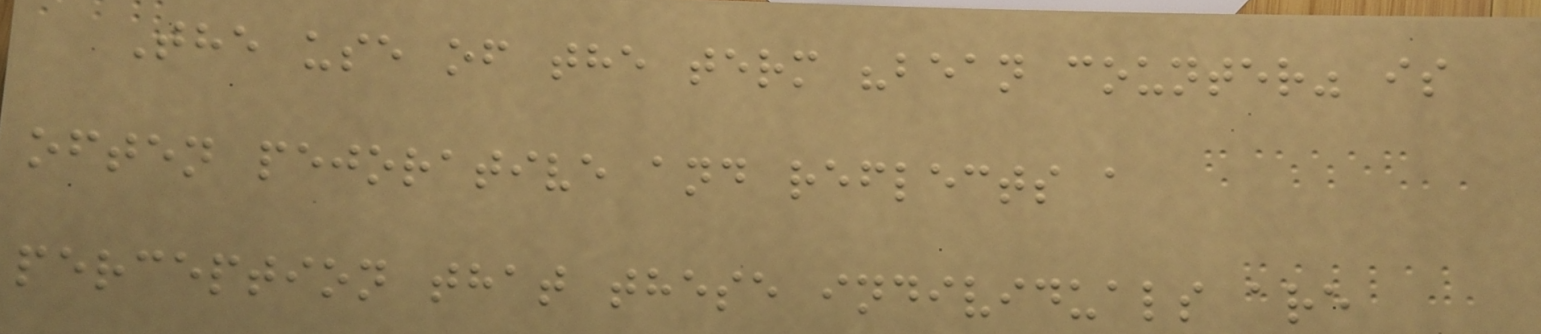The use of the term "bean counter" is
often pejorative and reflects a
perception that these individuals are
